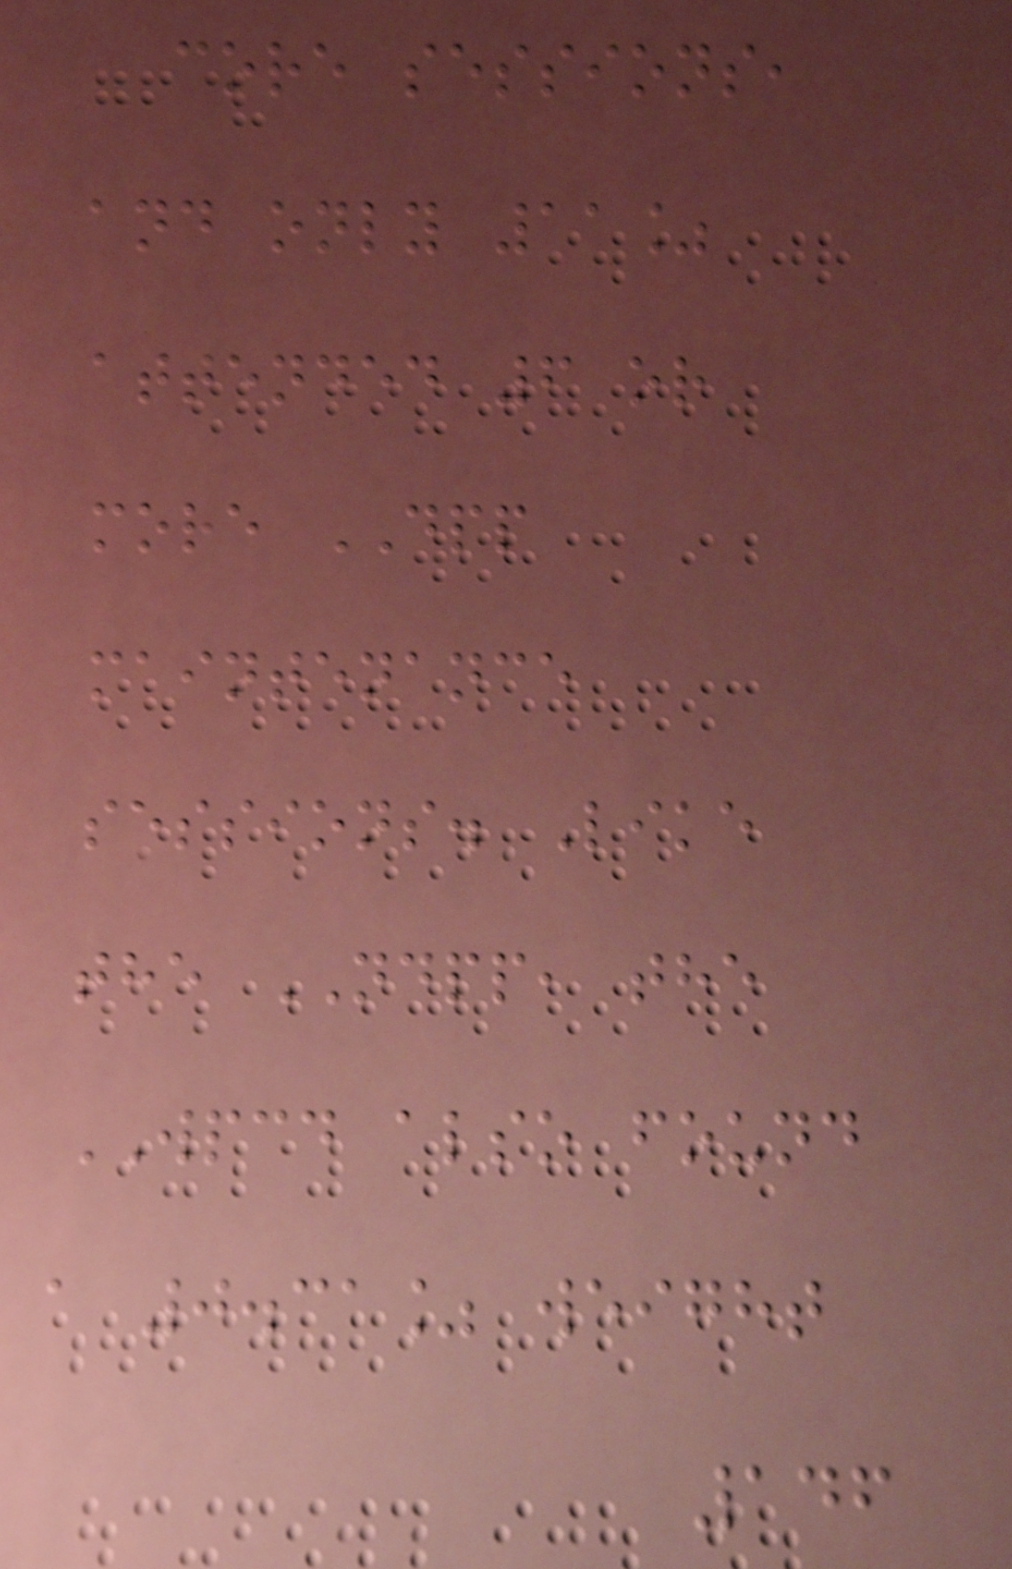core sessions,
and only 11%
attended 6 or
more DPP
maintenance
sessions. Like
the NDPP, the
WPCD also found
a 0.31% weight
146
